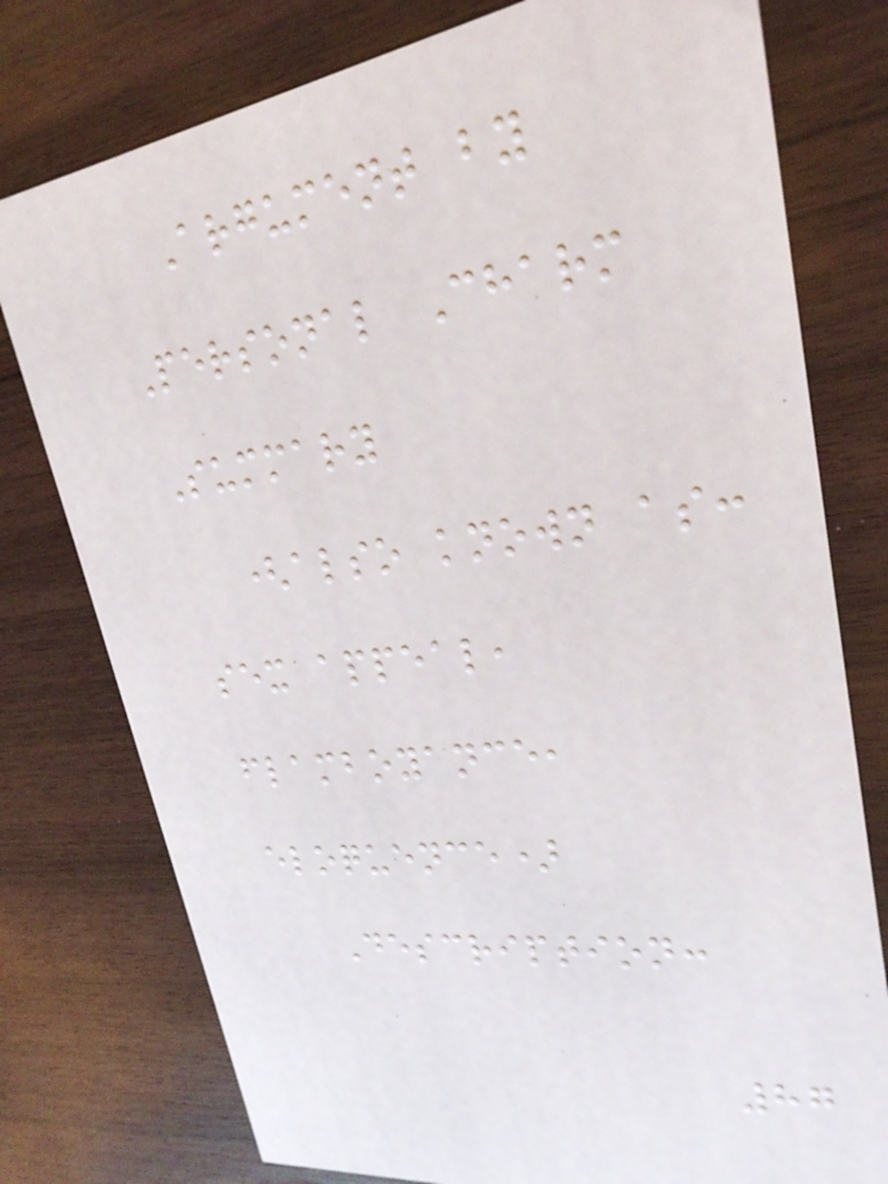Argument by
Personal Charm
Summary
(also known as:
sex appeal,
flamboyance,
eloquence)
Description:
87
